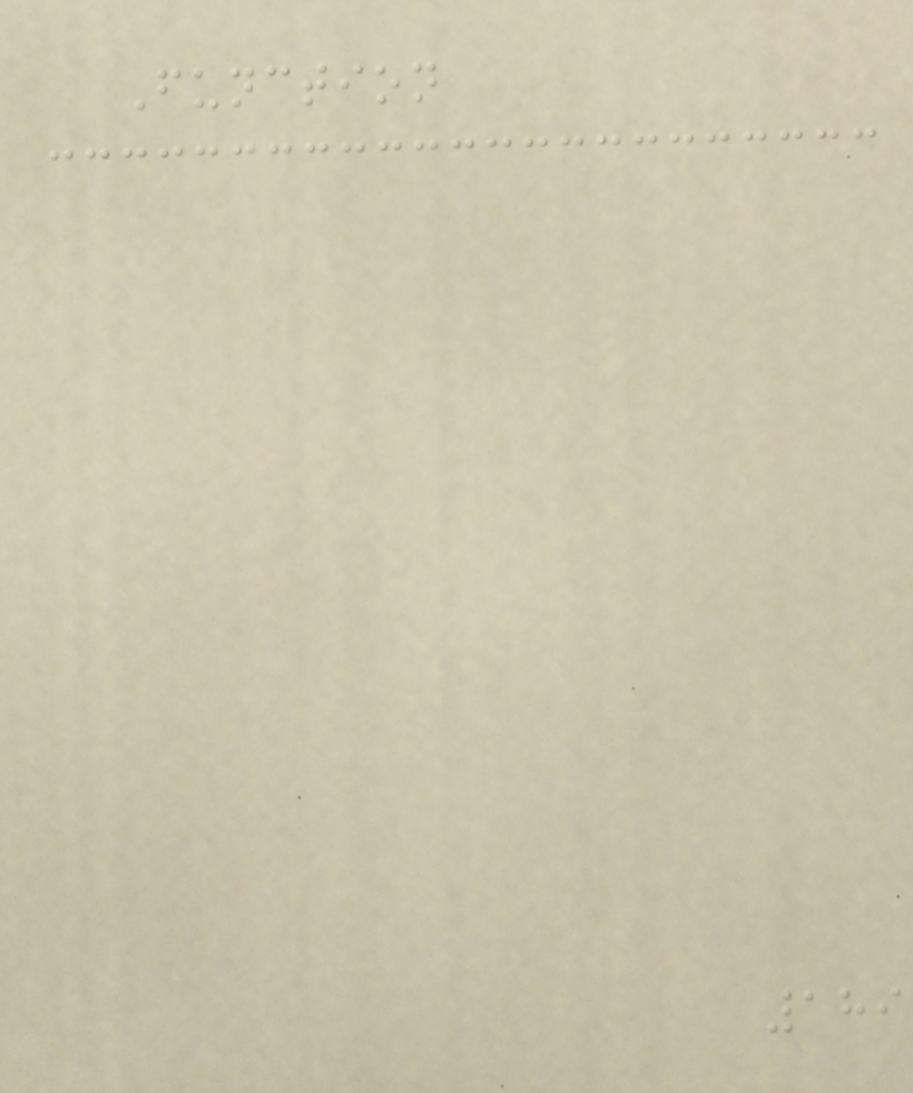Function
189
